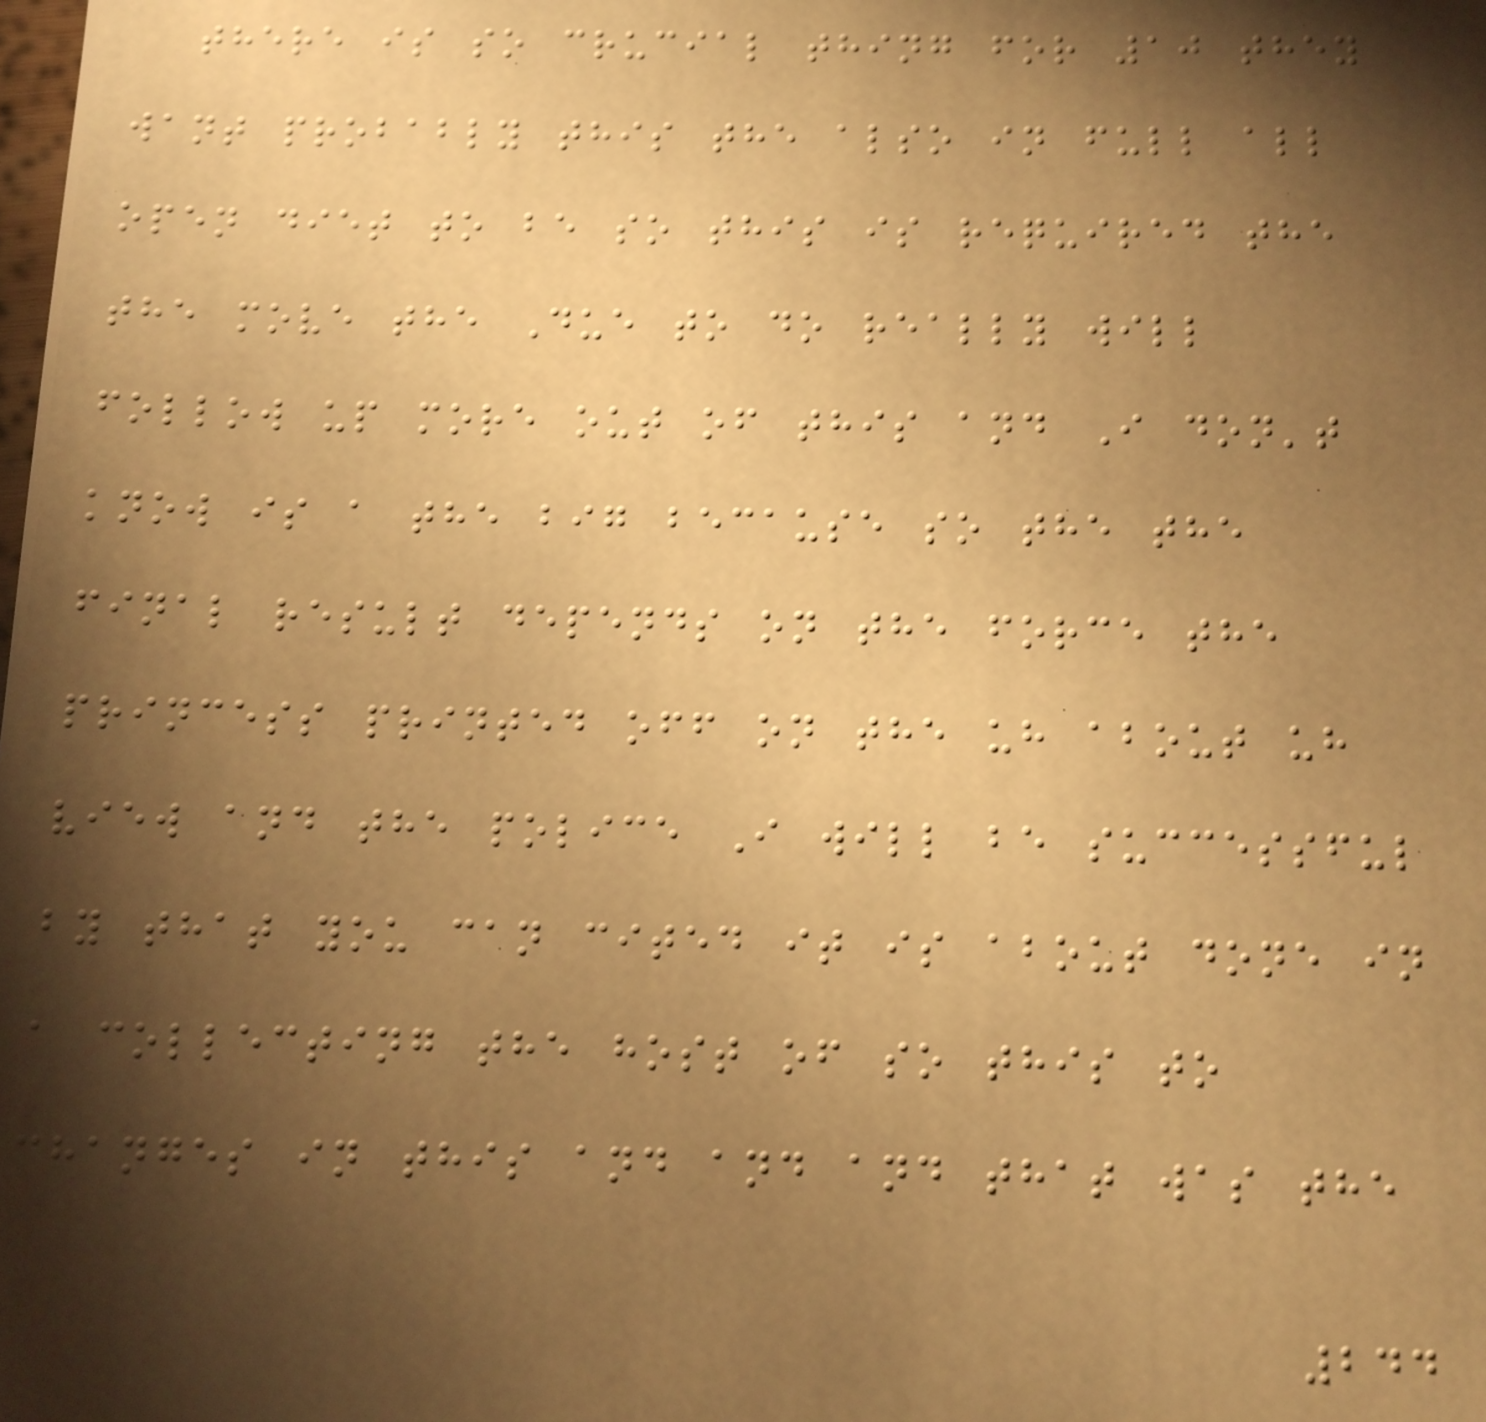there is so crucial thing for 10 they
want probably this the also in full all
open diet to be so this is required the
the move the Due to do really will
follow up more out of this and I don't
know is a the big because so the the
final result depends on the force the
princess printed off on the uh about uh
view and the police I will be successful
by that you can cited it is about done in
a collecting the host of so this to
changes in this and and and that was the
244
